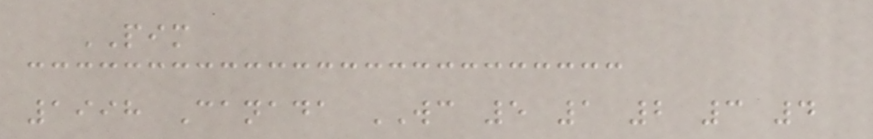PIM
1998 Canada WC 5 1 2 3 4
